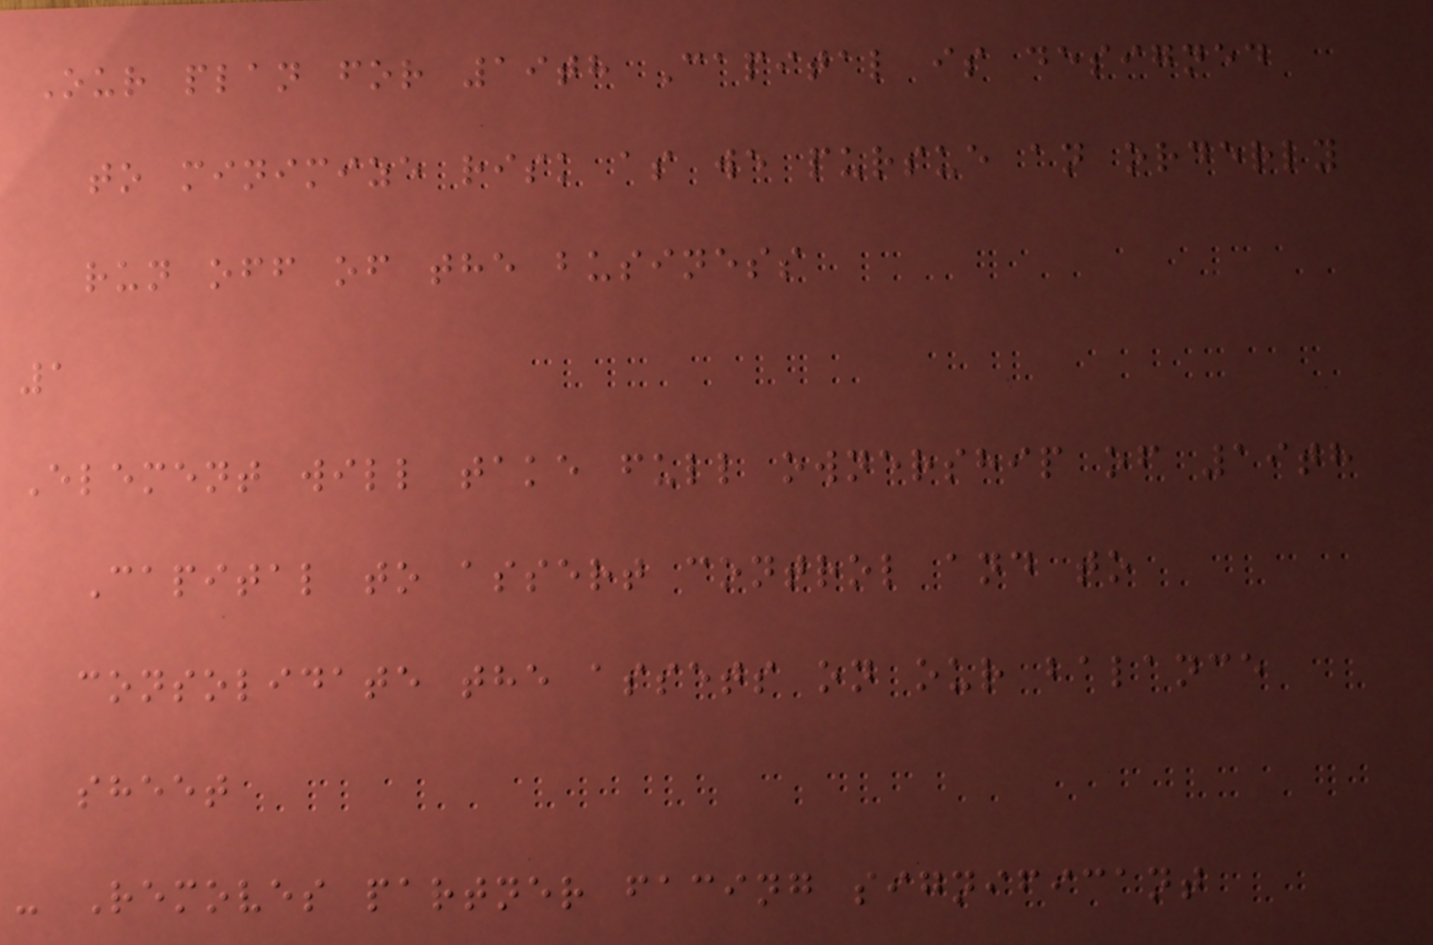Our plan for 19th Capital is designed
to minimize risk as we pursue an orderly
run off of the business
1
Element will take full ownership of 19th
Capital to assert control and to
consolidate the assets on our balance
sheet
- Removes partner facing significant
